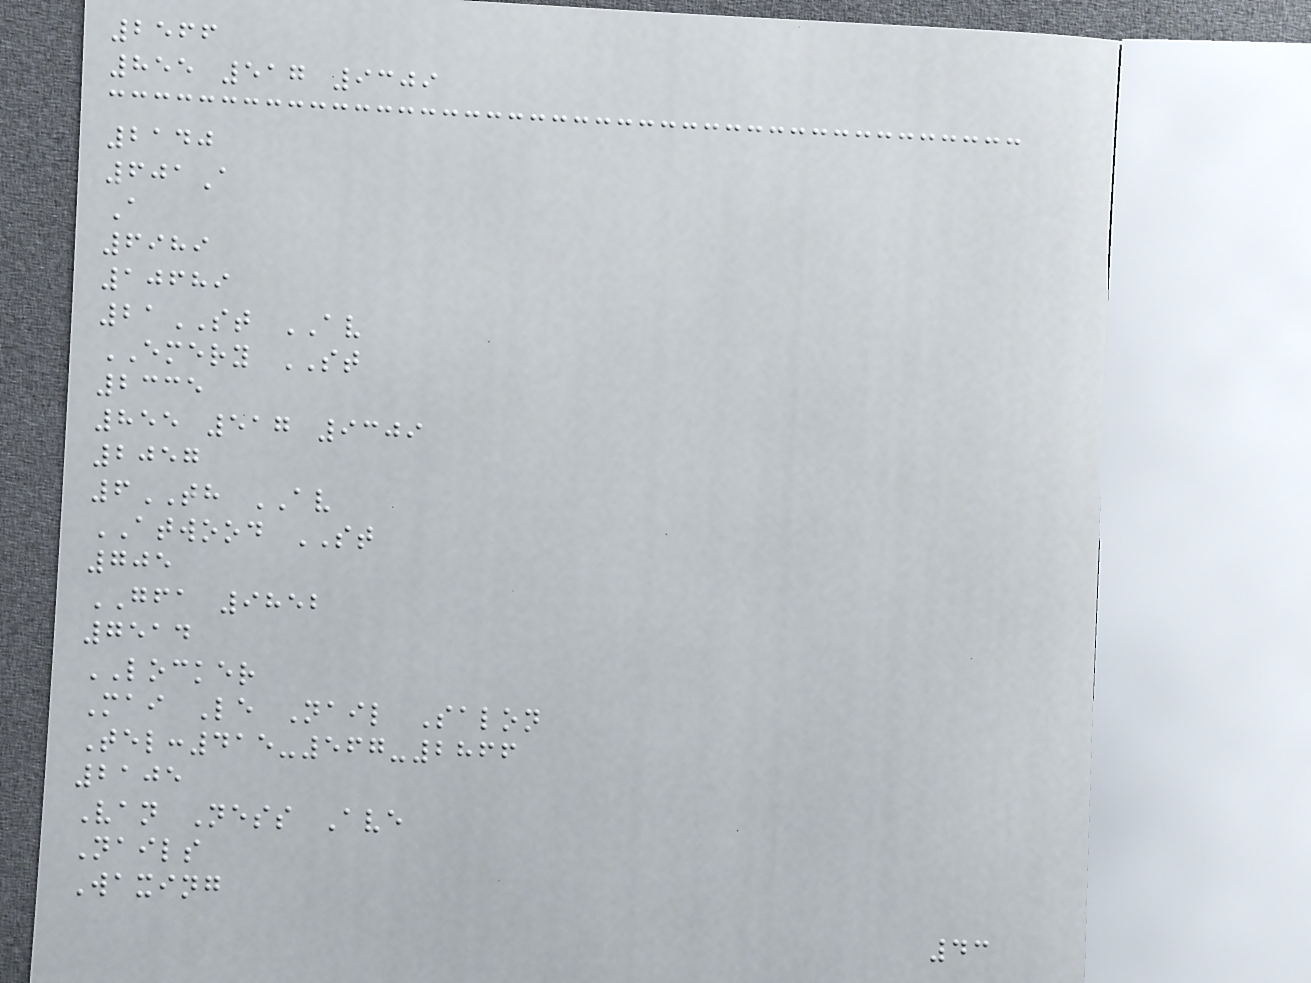2566
855 517 9309
2140
601A
A
6989
10689
21ST AV
EMERY ST
2335
855 517 9309
2057
6TH AV
ATWOOD ST
705
GFA 9852
7514
LOCKER
Mai Le Nail Salon
Tel:415-567-2866
2105
Van Ness Ave
Nails
Waxing
43
